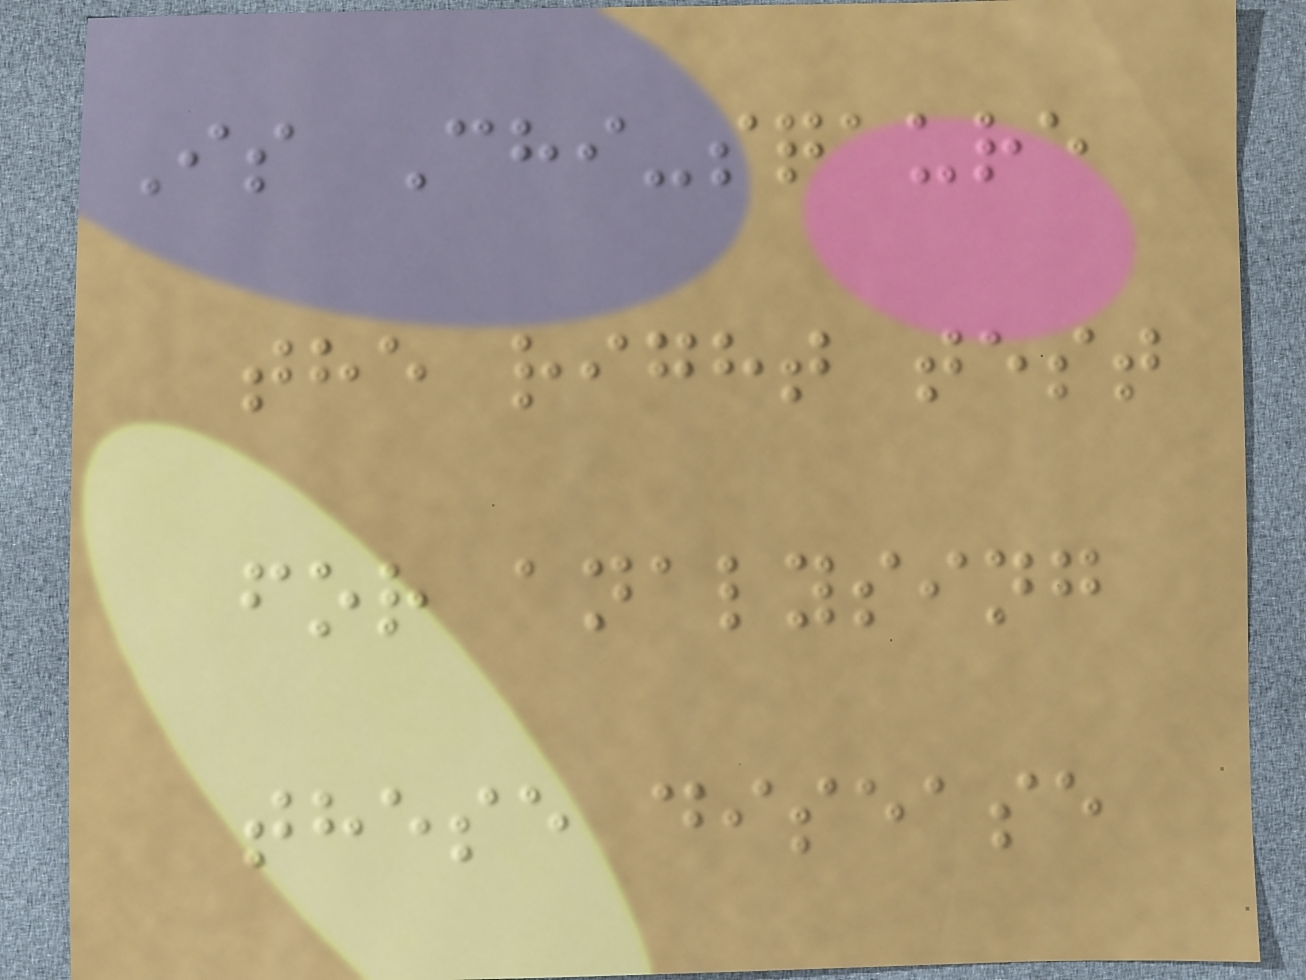Is Chi-sqaure
the right test
for analysing
these disease
